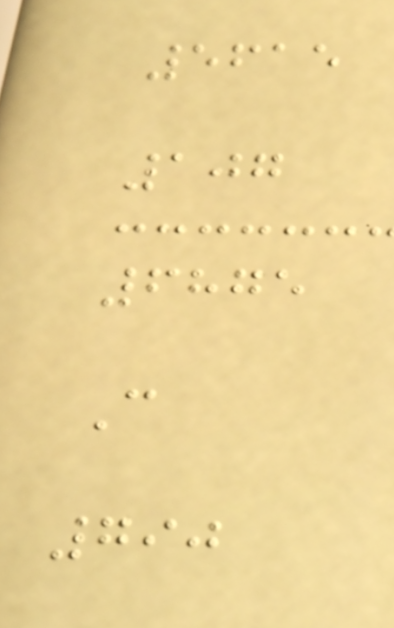5615
107
6875
C
790
